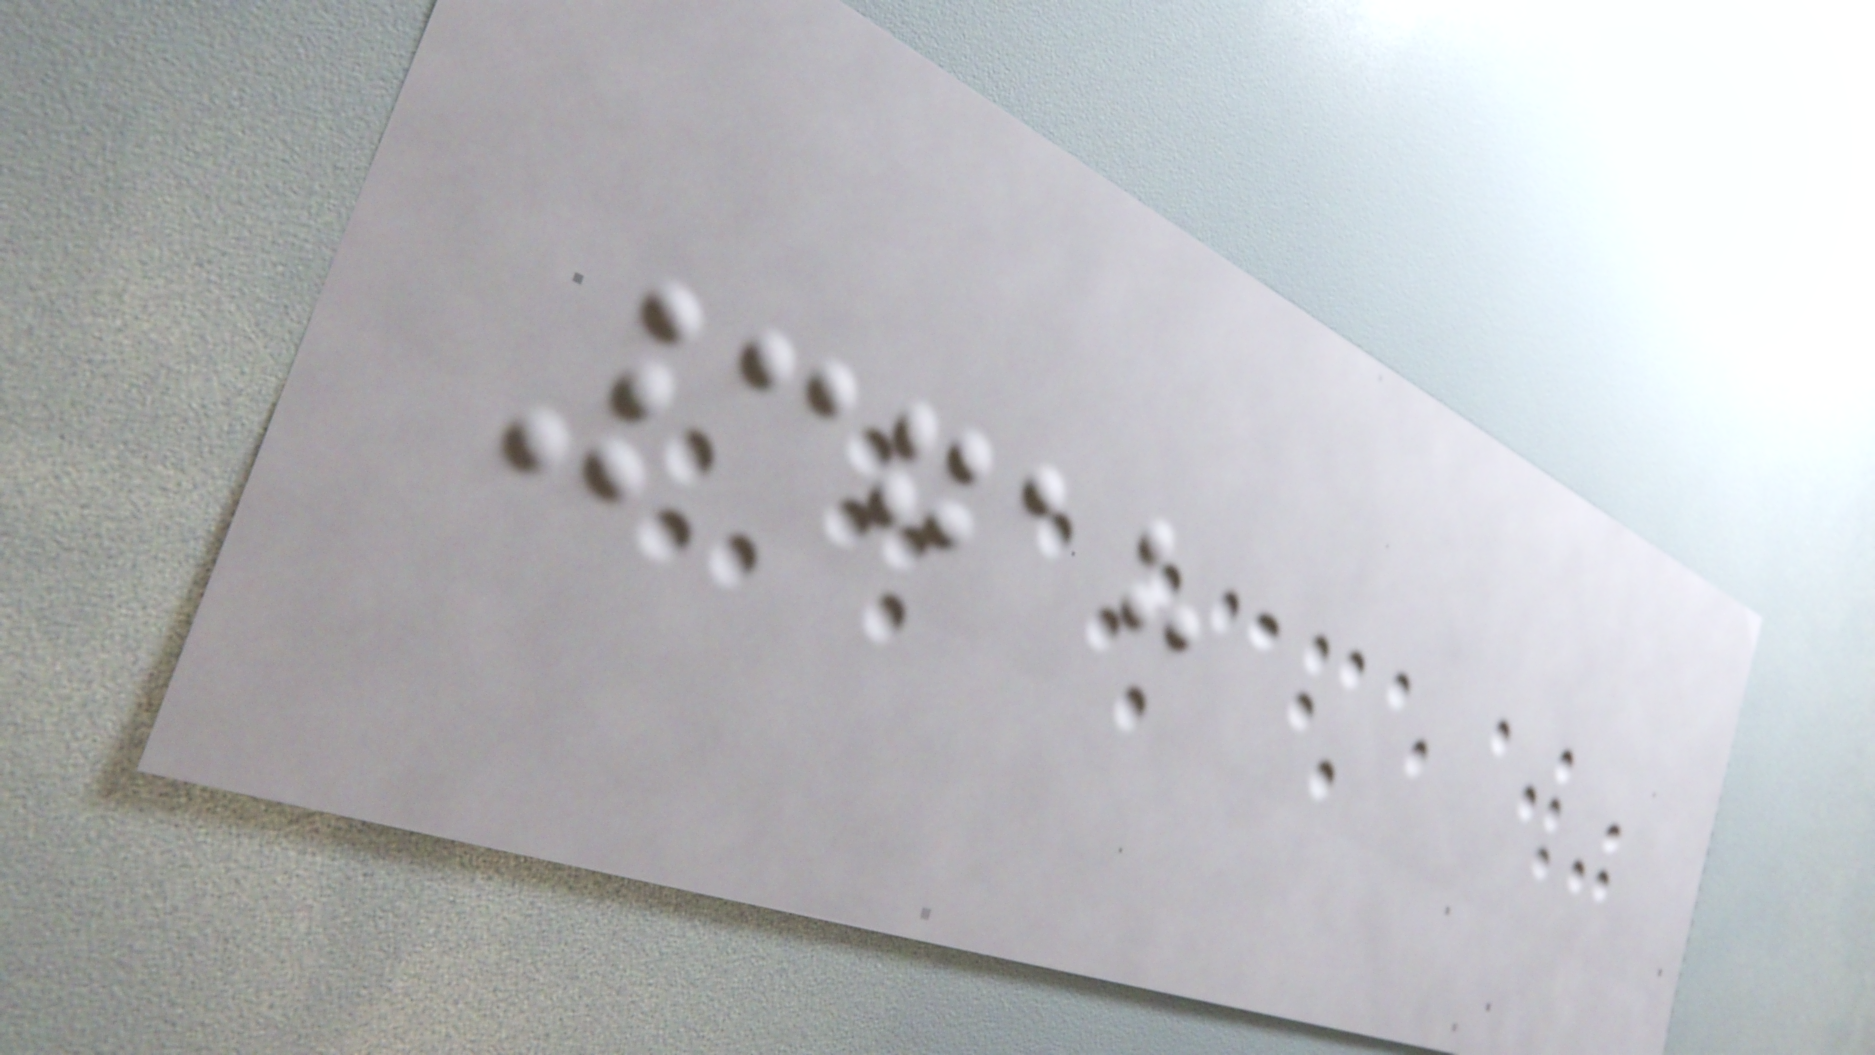3718
